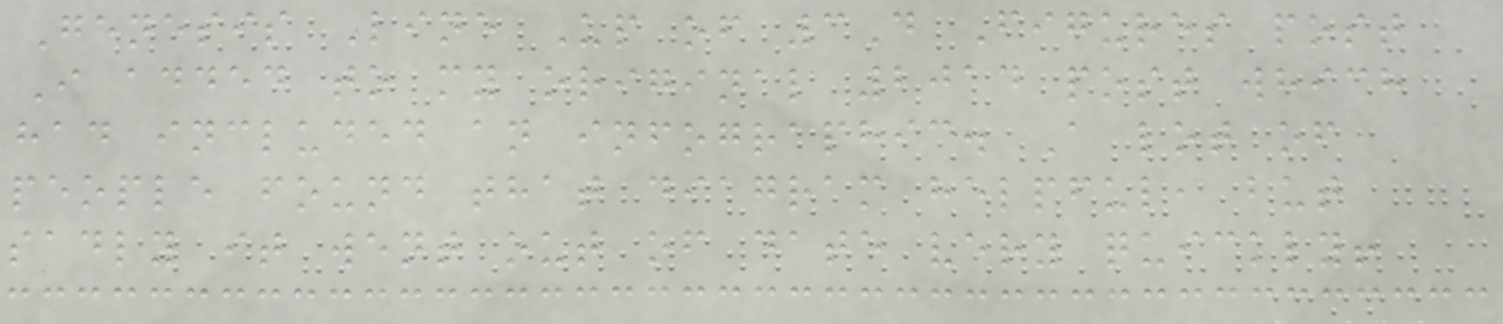Genesis Line Up of 3D Figures post
I added to my original 2014 post which
had included an infographic. A lot of
people found that diagram helpful, but
sadly it went out of date very quickly!
